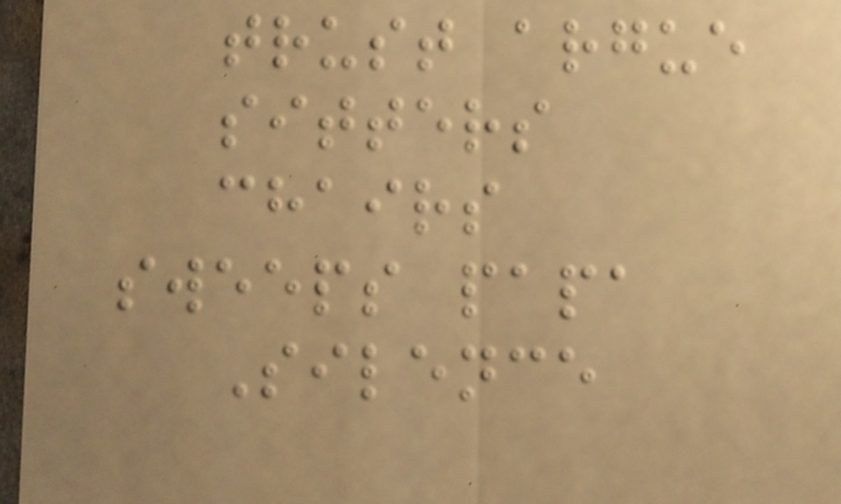trust argue
sitters
chairs
sweeps papa
Silence
